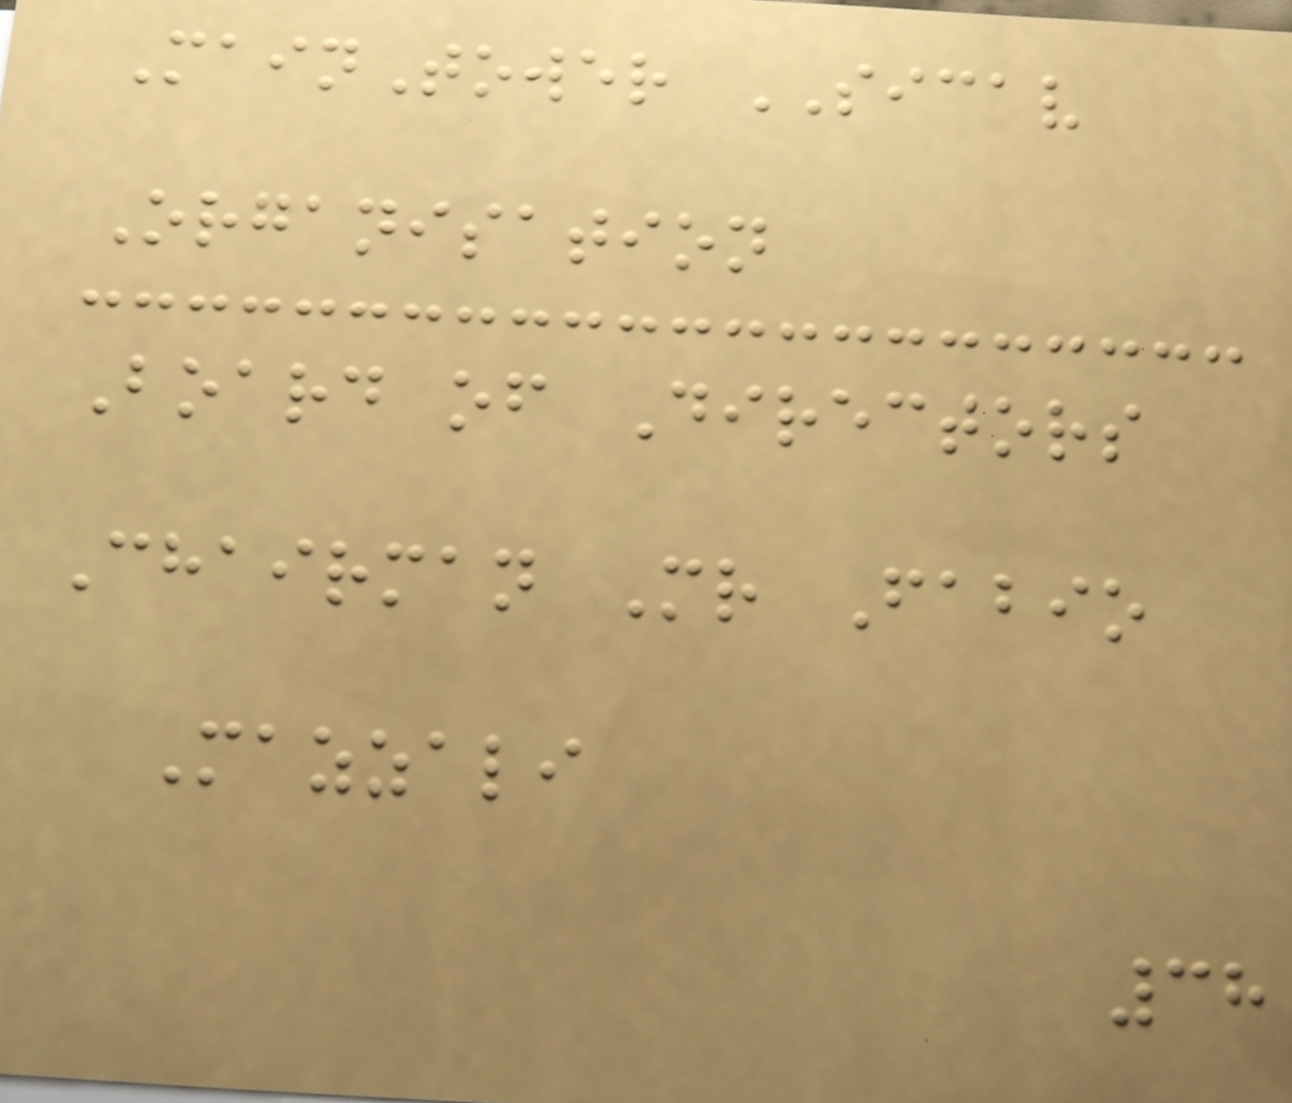MainTower SICAV
Organisation
Board of Directors
Chairman Mr Fabio
Mazzali
38
